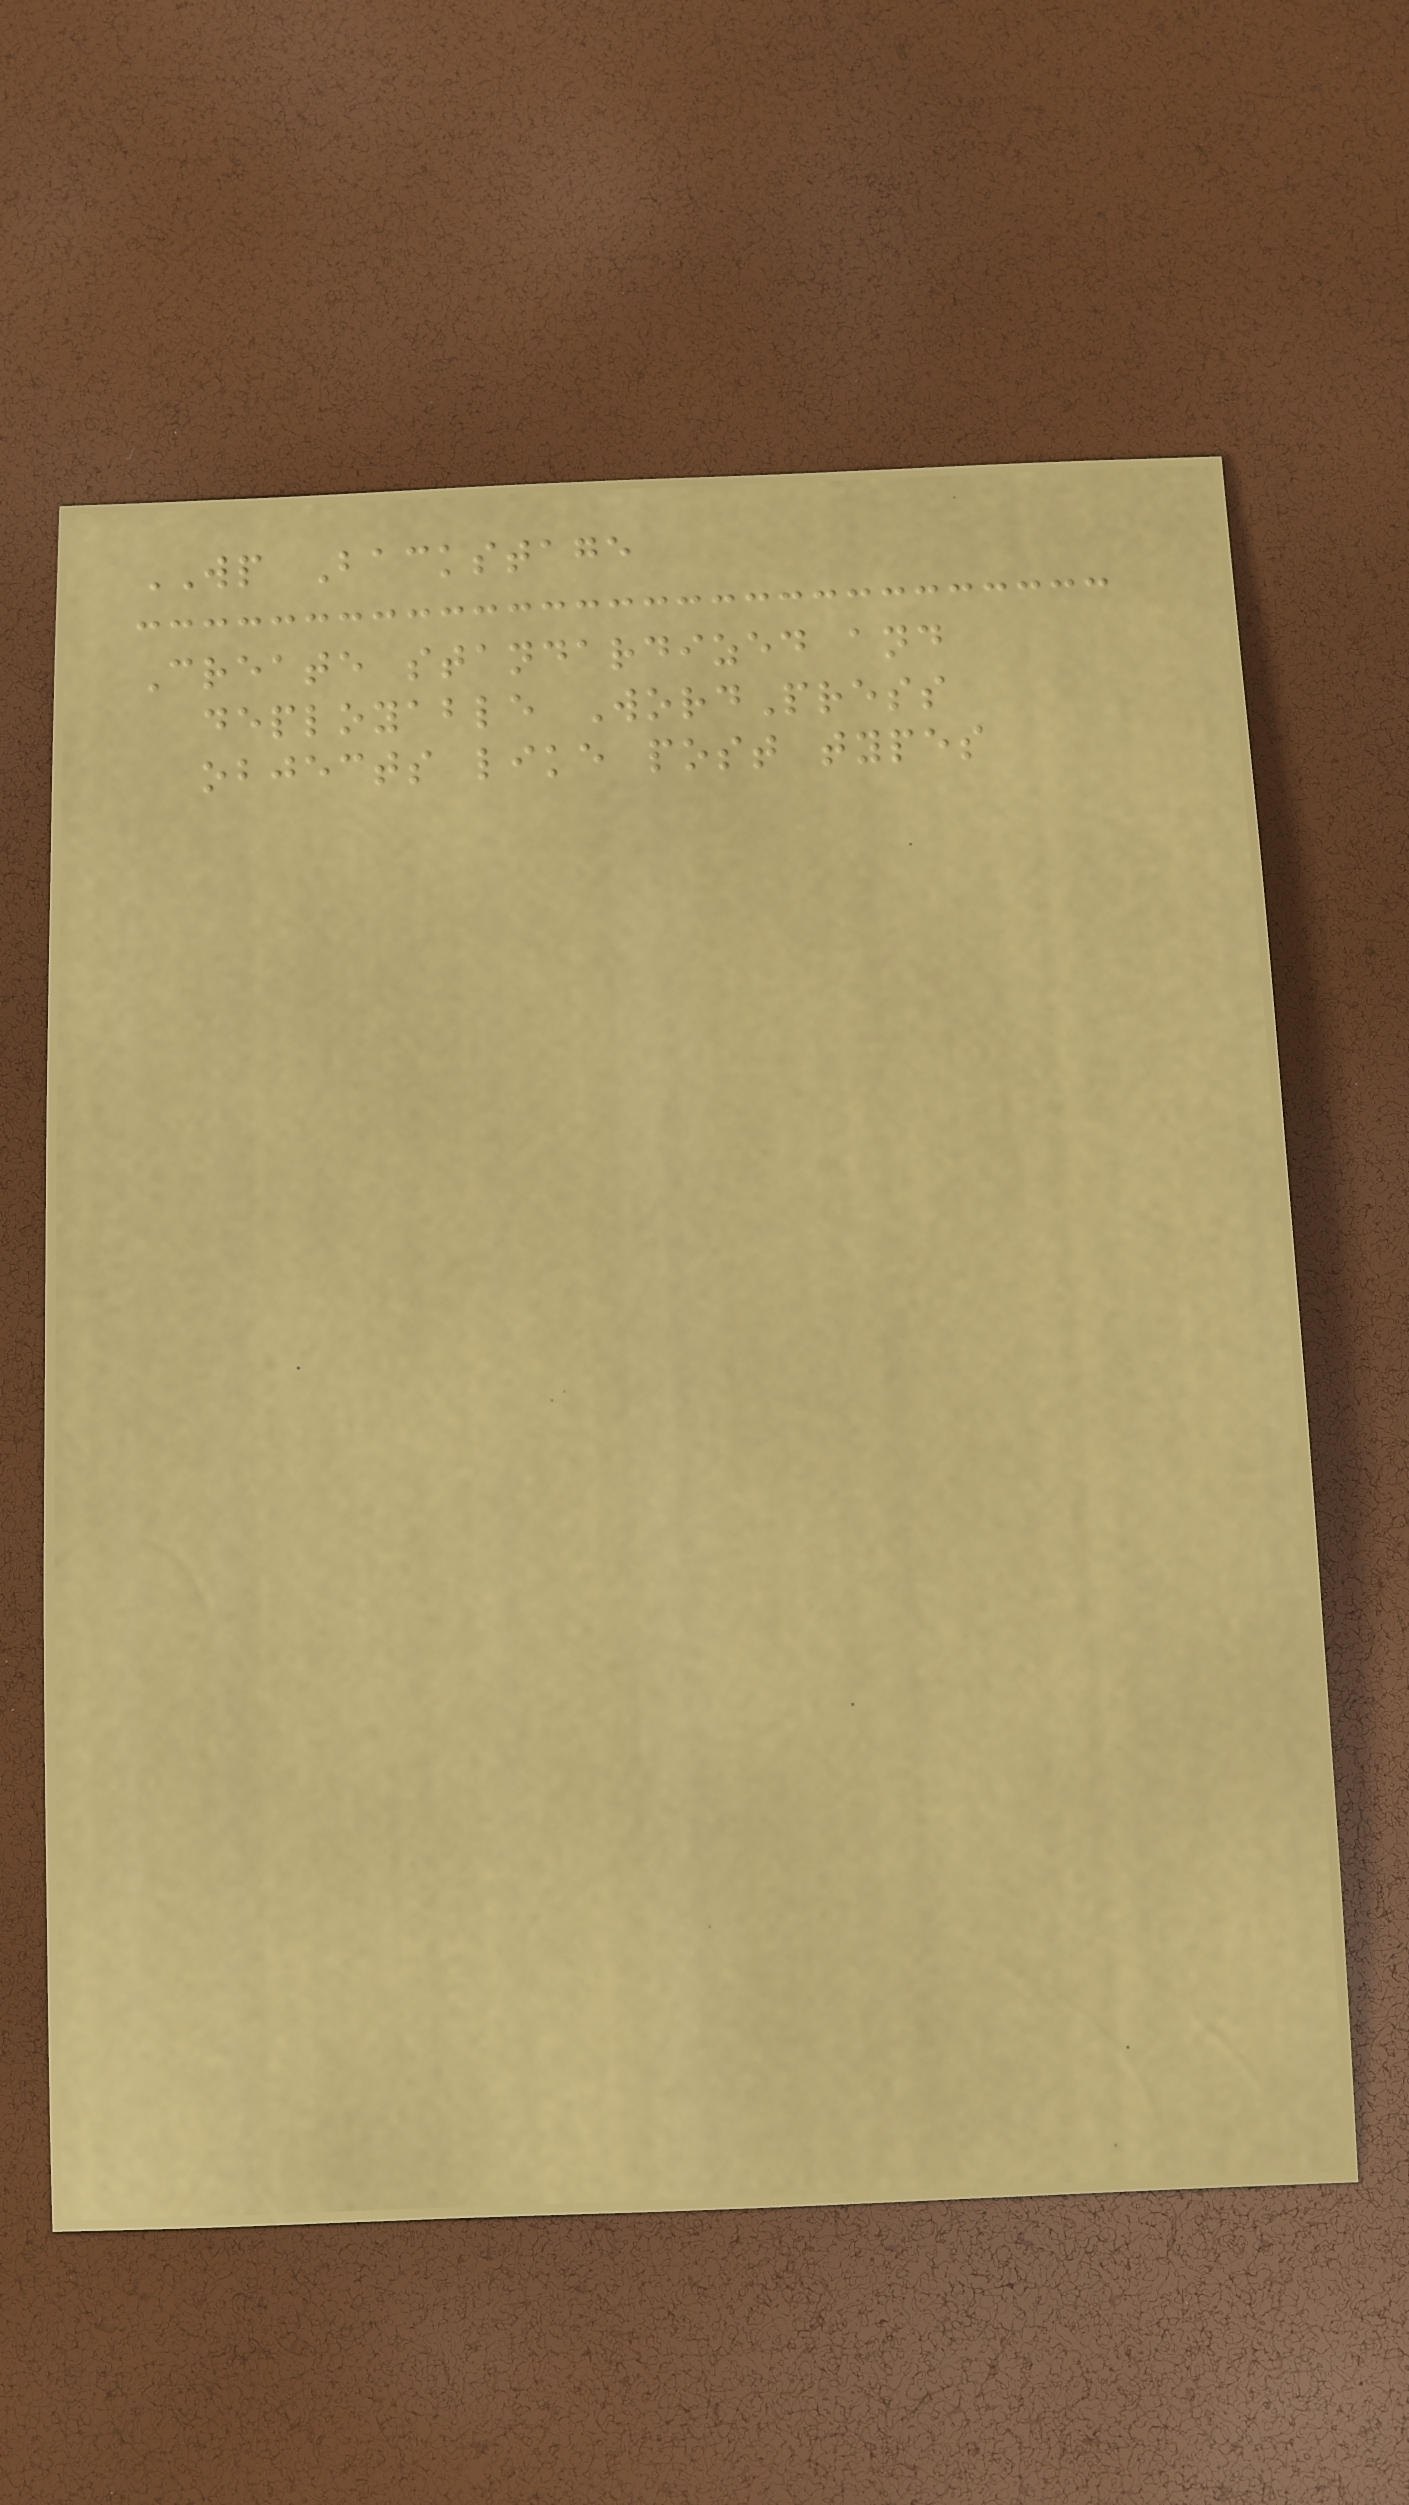WP Backstage
Create standardized and
deployable WordPress
objects like post types
